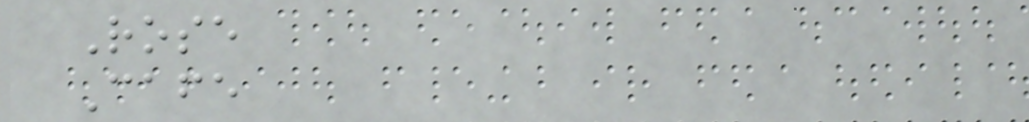Rose
Cafe
